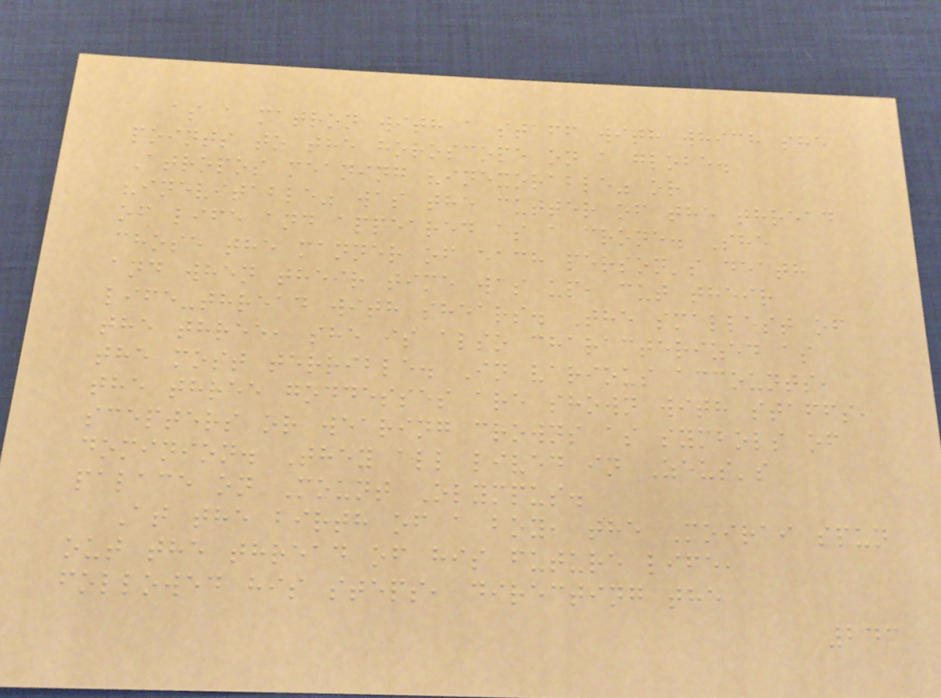as a matron with a staff with which she
points to the horoscope on a globe.
Atropos meaning "inexorable" or
"inevitable" was the cutter of the thread
of life and appeared as a crone. She
chose the manner of each person's death
and when their time was up, cut their
life-thread with shears. The smallest of
the three, she is also characterized as
the most terrible. In various accounts,
the three goddesses are shown with staffs,
scepters or wearing crowns as symbols of
dominion. They all lived in Zeus's
palace on Mount Olympus.
At the birth of a boy, the Moirai spun
out the thread of his future life,
followed his steps, directing the
243
